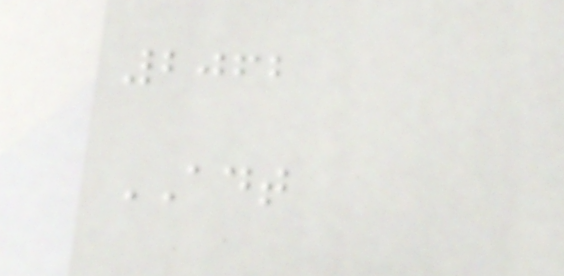2062
ADT
